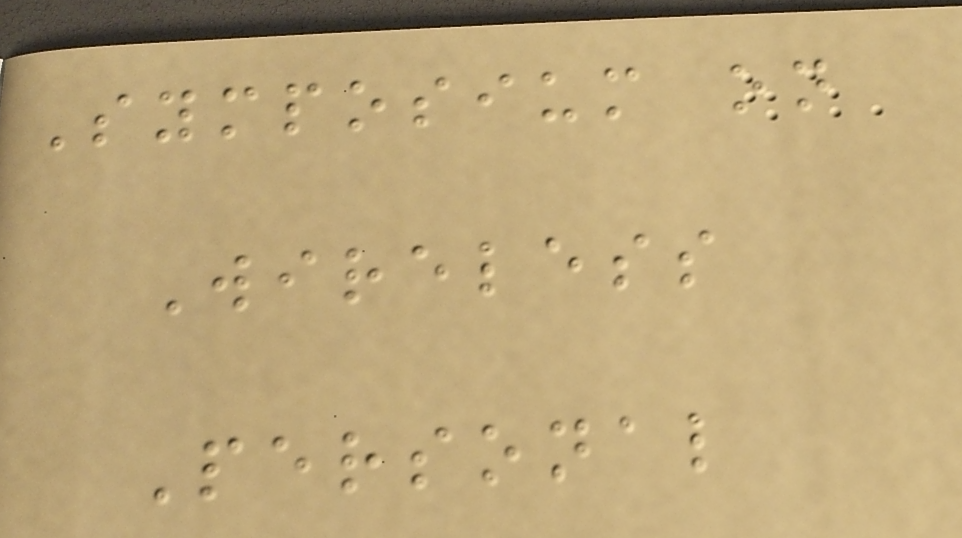Symposium on
Wireless
Personal
